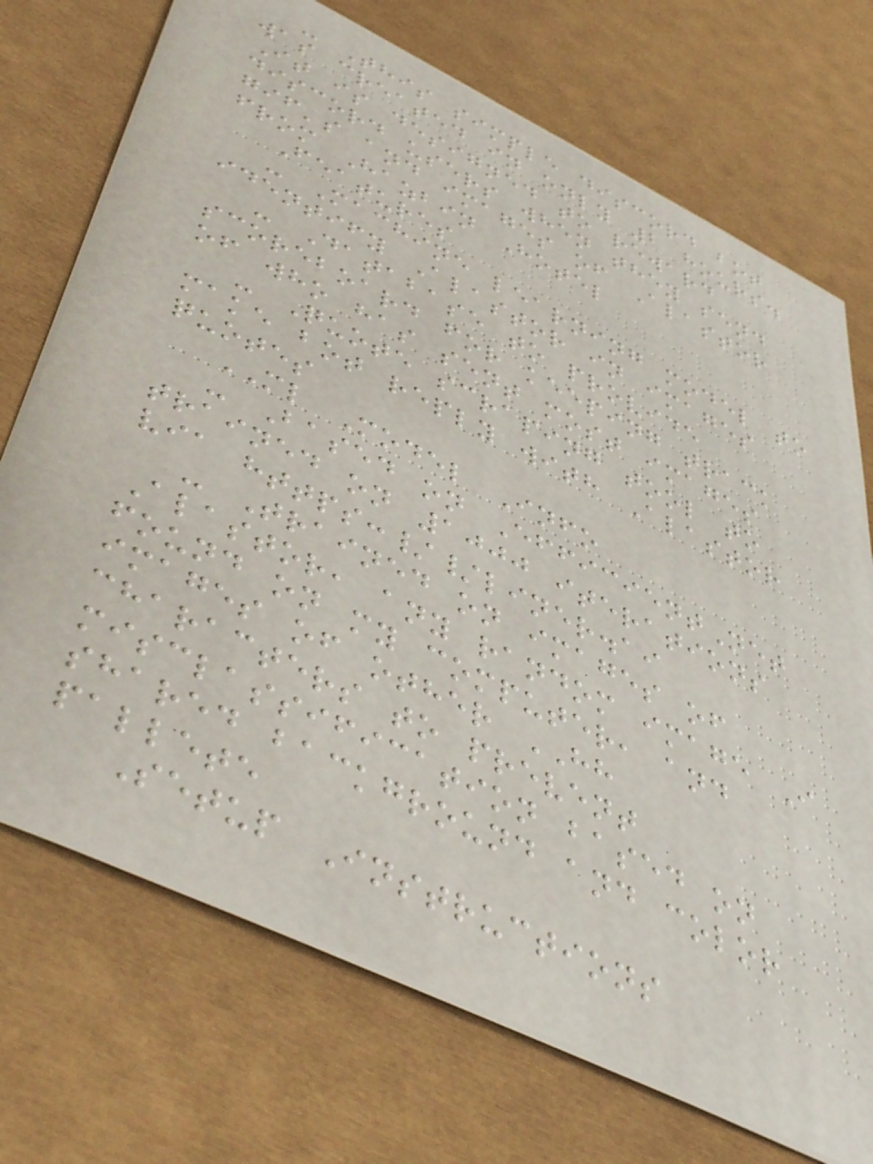- This simple discord bot
was created in only 2 hours.
It is designed to reward
discord users when they send
gif's and images of Alastor
from Hazbin Hotel
Features
- Machine learning model to
identify Alastor in images
- Database to provide
scoreboard for keeping track
of who has sent most images
- Quote scraping tool to
make bot reply with Alastor
quotes
ML Model Info
- Based on EfficientNet
trained on 1000 iterations
via https://liner.ai
- Trained on images of
Alastor, any random image I
found on my computer, and
images of other HH
characters to prevent
misclassification based on
shared background and color
pallete
Setup Instructions
